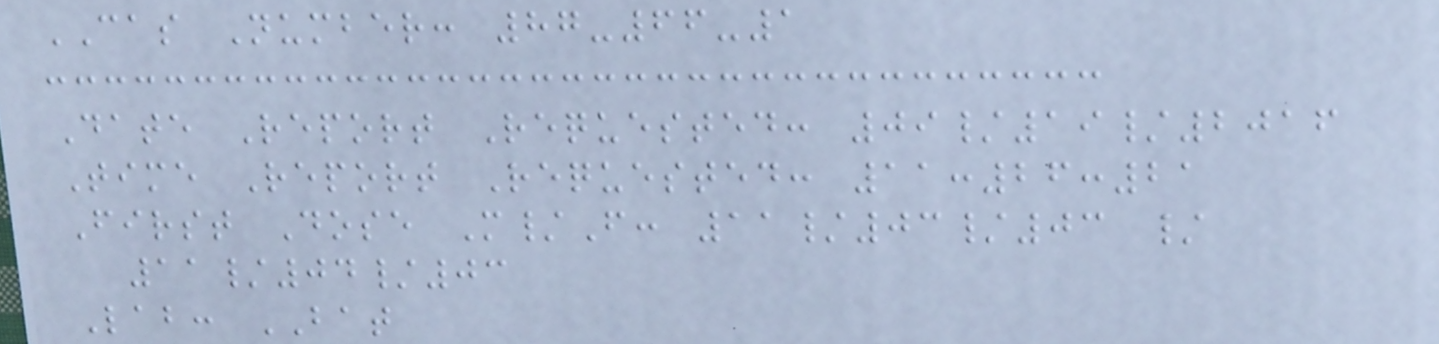CAS Number: 87-66-1
Date Report Requested: 09/19/2016
Time Report Requested: 11:26:21
First Dose M/F: 11/03/03 /
11/04/03
Lab: BAT
